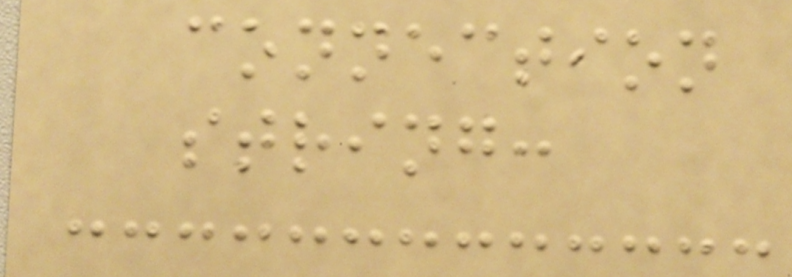connection
string:
